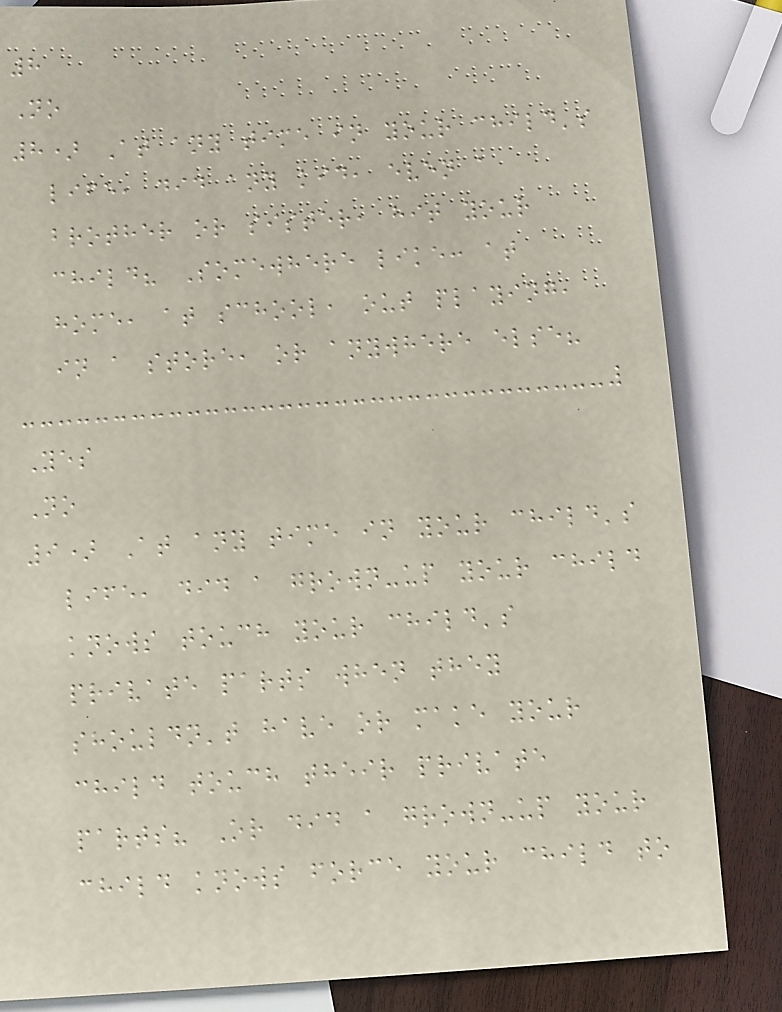8
No
8) At any time in your child's
life, did any kid, even a
brother or sister, hit your
child? Somewhere like: at
home, at school, out playing,
in a store, or anywhere else?
Yes
No
9) At any time in your child's
life, did a grown-up your child
knows touch your child's
private parts when they
shouldn't have or make your
child touch their private
parts? Or did a grown-up your
child knows force your child to
